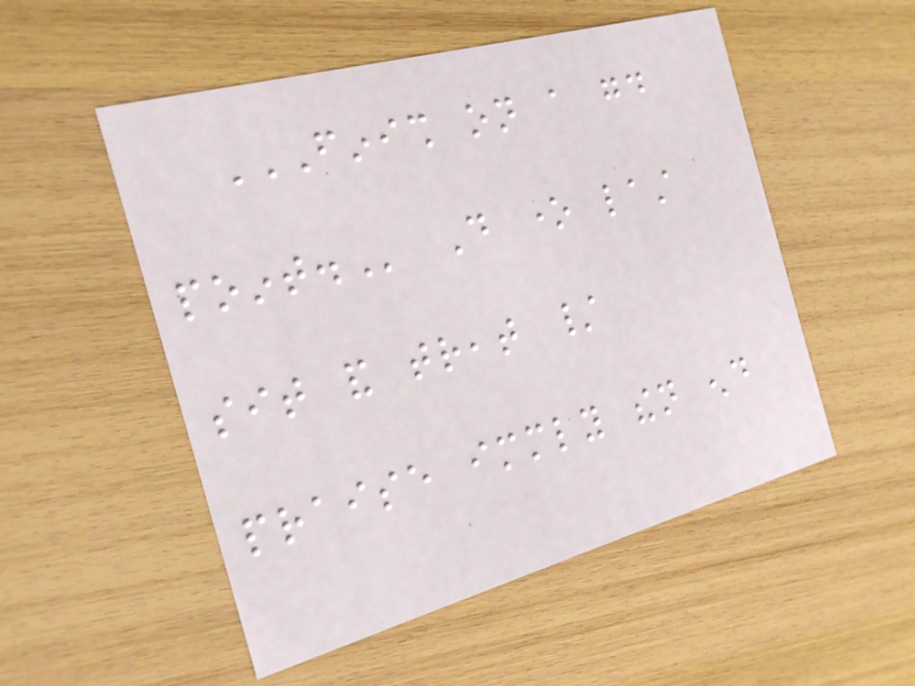FINISH ON A GOOD
POINT. Do one last
sit and treat /
praise immediately then end
